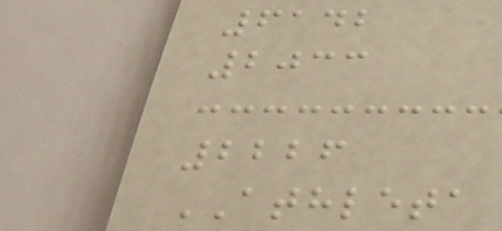6142
2033
2226
ATHLETA
